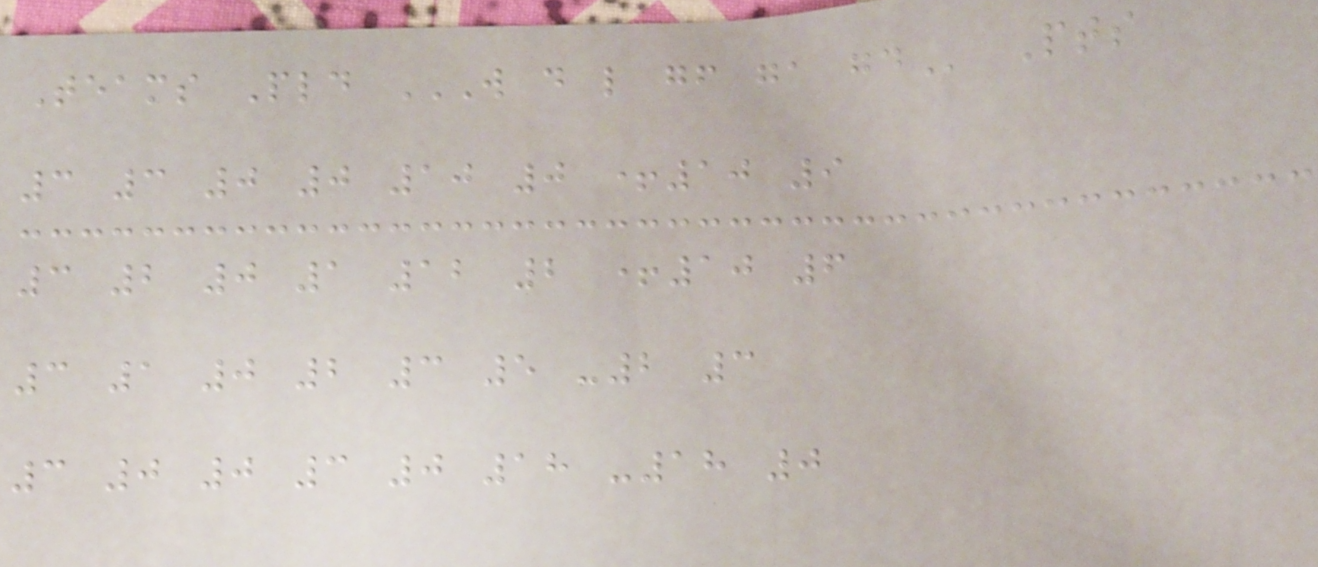Teams Pld W D L GF GA GD Pts
3 3 0 0 10 0 +10 9
3 2 0 1 12 2 +10 6
3 1 0 2 3 5 -2 3
3 0 0 3 0 18 -18 0
